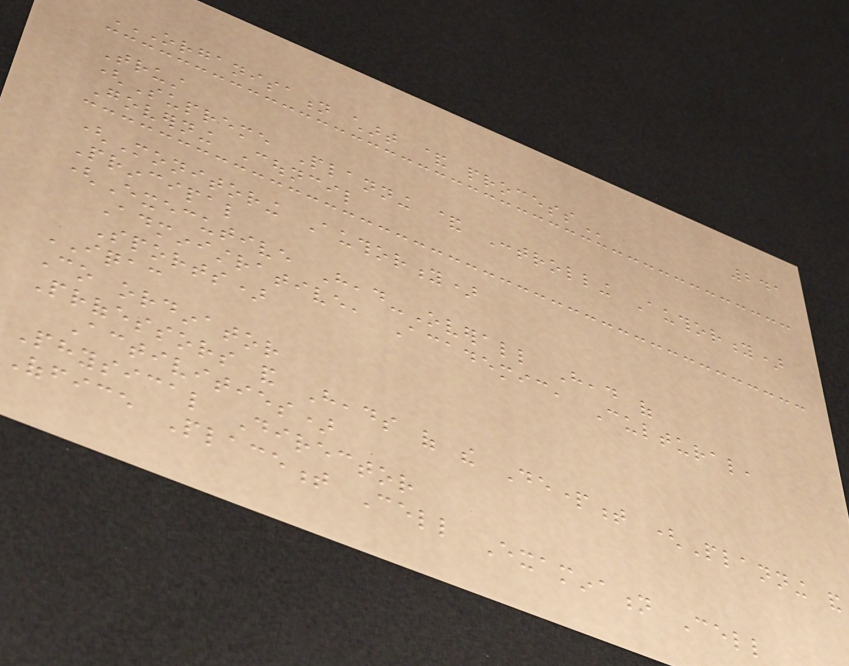241
ORGANISATION CHART & PROCESS
Trust
(Supreme Planning & Controlling Authority)
Governing Council
(Monitoring Authority)
Principal
(Executive Head-Overall Head of
Administrative, Academic, Cultural,
Sports)
IQAC
Co ordinator
Professors and Heads of the Department (Planning and
Activities)
Physical Director
Office Placement Cell Examination Cell
